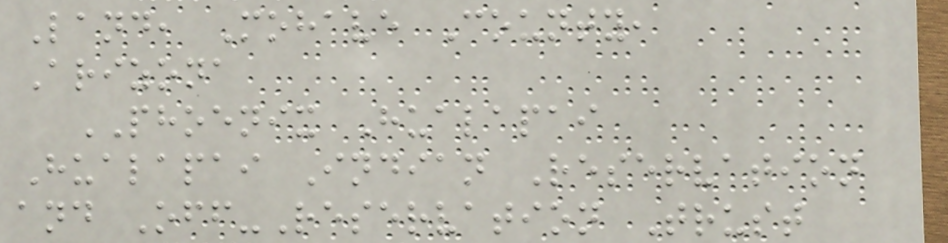Land, Mohave County,
Arizona
PHOENIX Hualapai
Hualapai Indian Reservation
and Off-Reservation Trust
